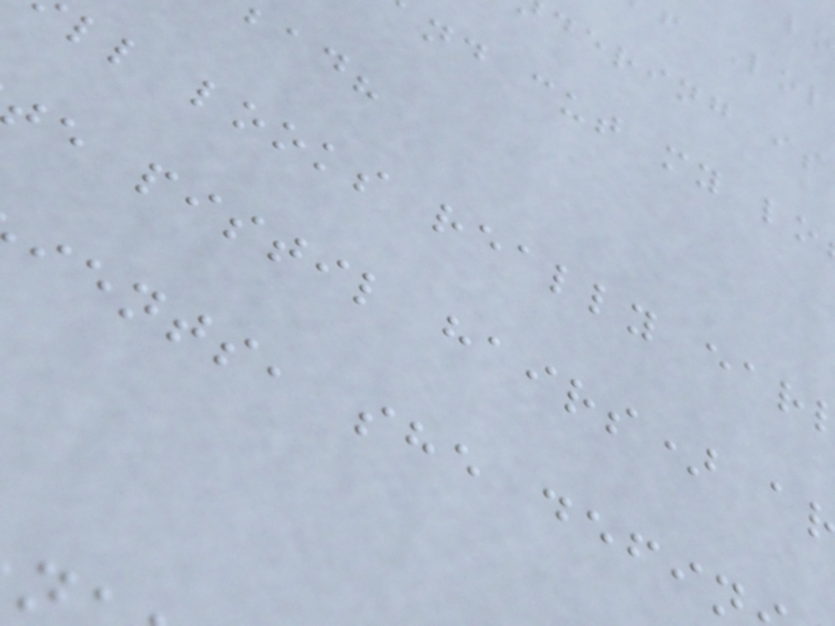dering is
nd cut my lo
bad?
ll looks really ear
e pistil hairs) a
ients, she defin
